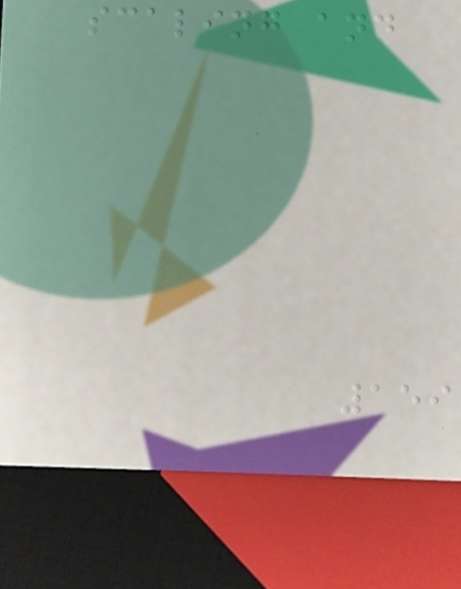scaling and
159
